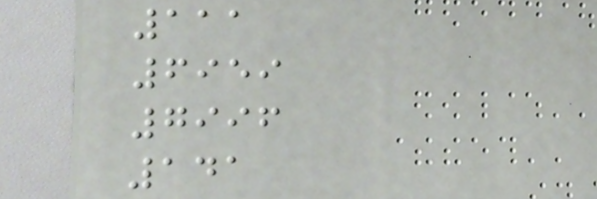111
6959
7996
141
